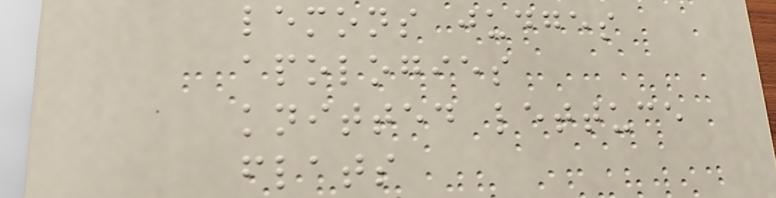lemons judges
apologies
knitted lettuce
flats
